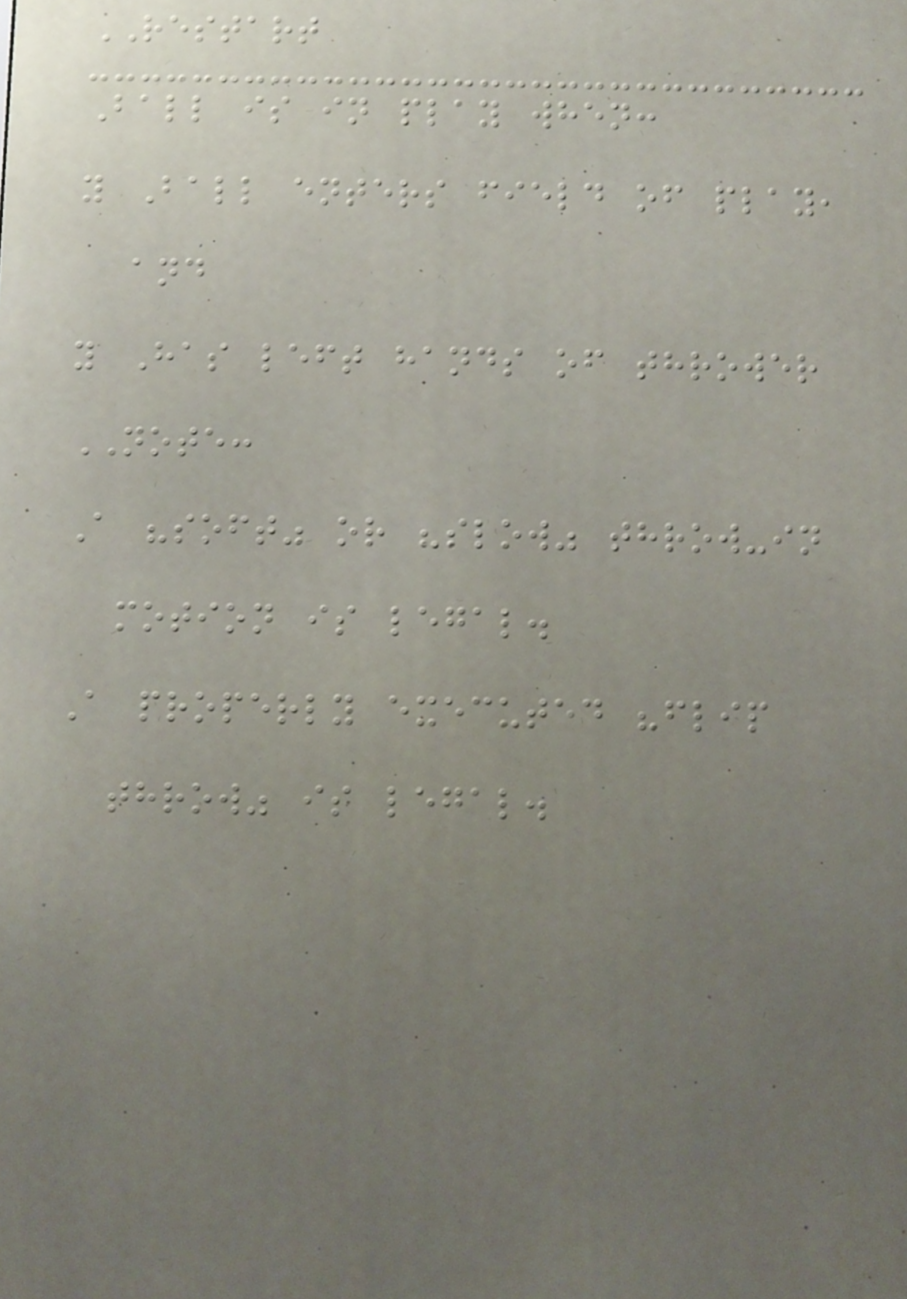RESTART
Ball is in play when:
y Ball enters field of play,
and
y Has left hands of thrower
NOTE:
A "soft" or "slow" throw-in
motion is legal.
A properly executed "flip
throw" is legal.
